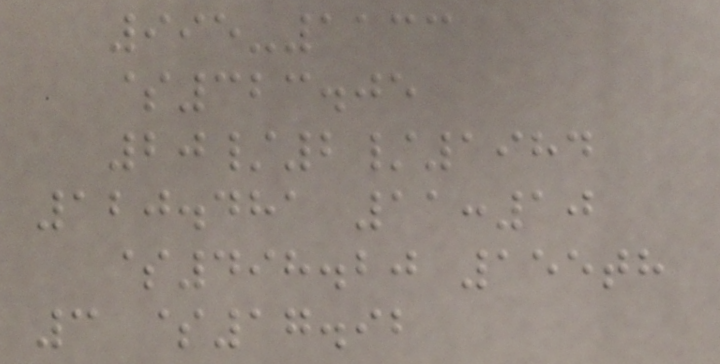995-1133
$323.05
20/2/1984
120.481 11:10
$498.20 155th
3 $17.92
